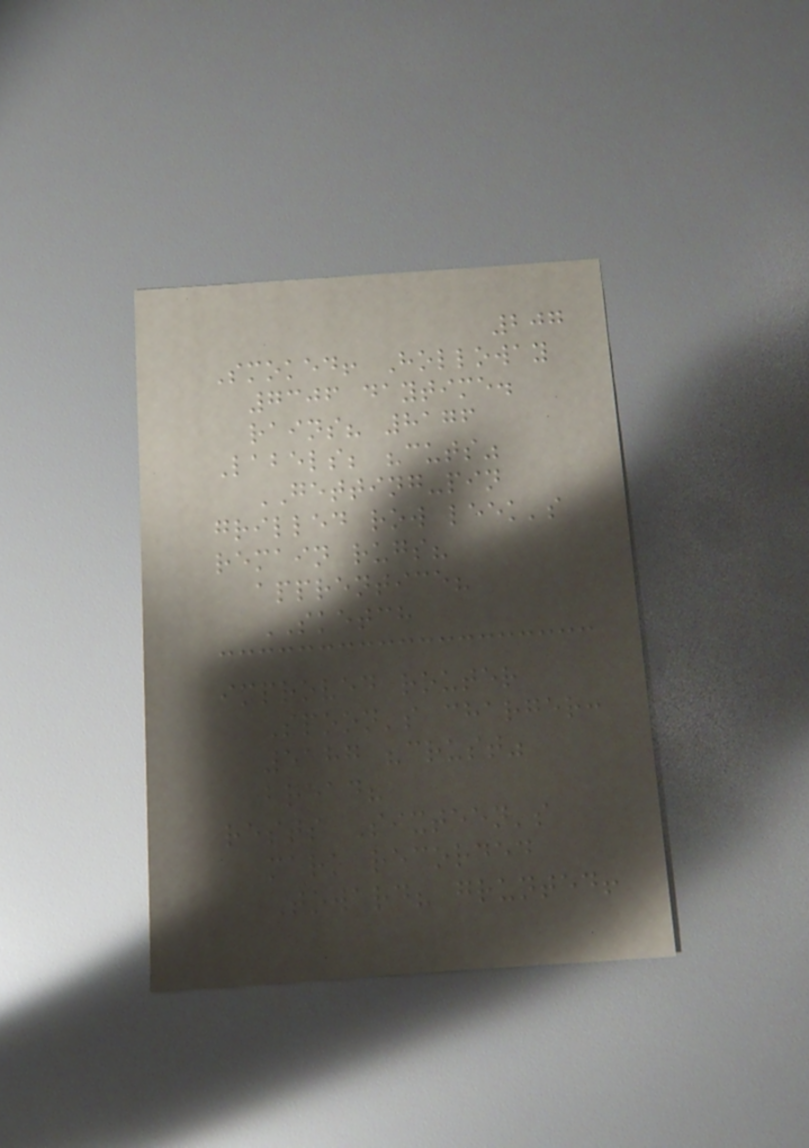207
Smoked! Holloway
7306 daytime.
rains? 8176
Labels; "cuts"
GETTING-pin
grilled row leek's
remain rugs?
apprentice?
SKETCH
improved router
Spoon's charger:
5187 "crust"
bread?
rests Sixteen's
mark recorded
Toward? grunted!
